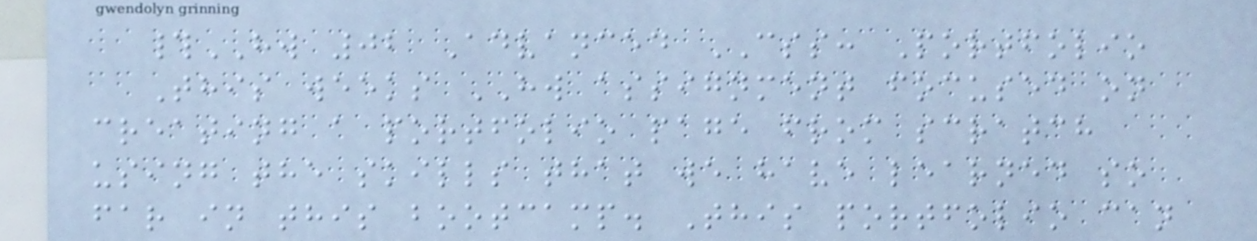#HW 02 Advanced CSS: Portfolio
This weeks HW assignment focused on
creating a portfolio page from scratch
using the skills that we have learned so
far in this bootcamp. This portfolio can
